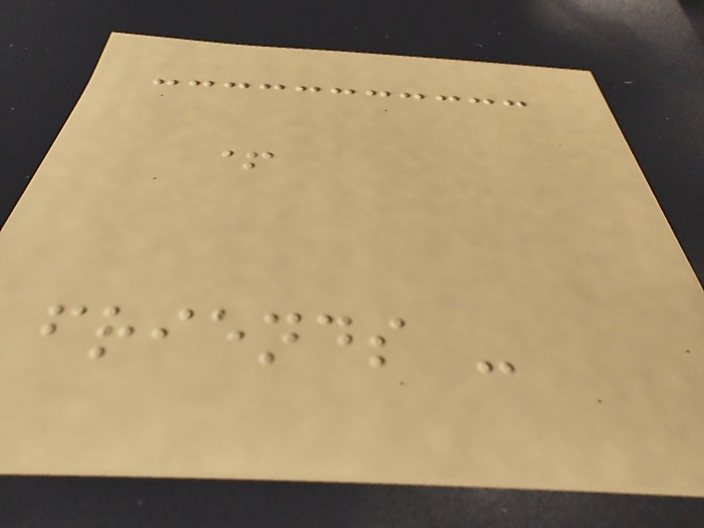+
friends -
